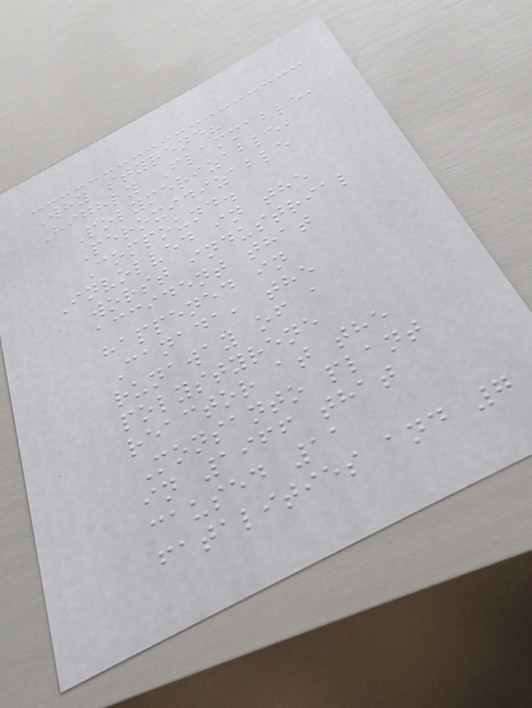Why styrene?
Highly Flammable,
Polymerizable,
Peroxidizable
Compound.
Involved in the
worst industrial
accident that
happened in
Canada, the
runaway of a
polystyrene
reactor at the
Monsanto plant
in 1966 that
caused 11
fatalities and 7
